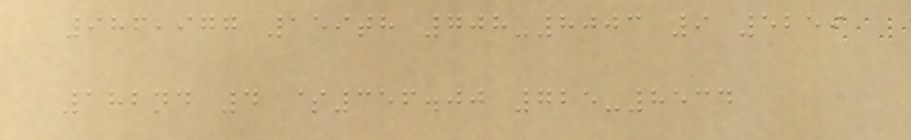986,977 159th 708-8003 9 5259
182nd 4 $356.00 725-8534
